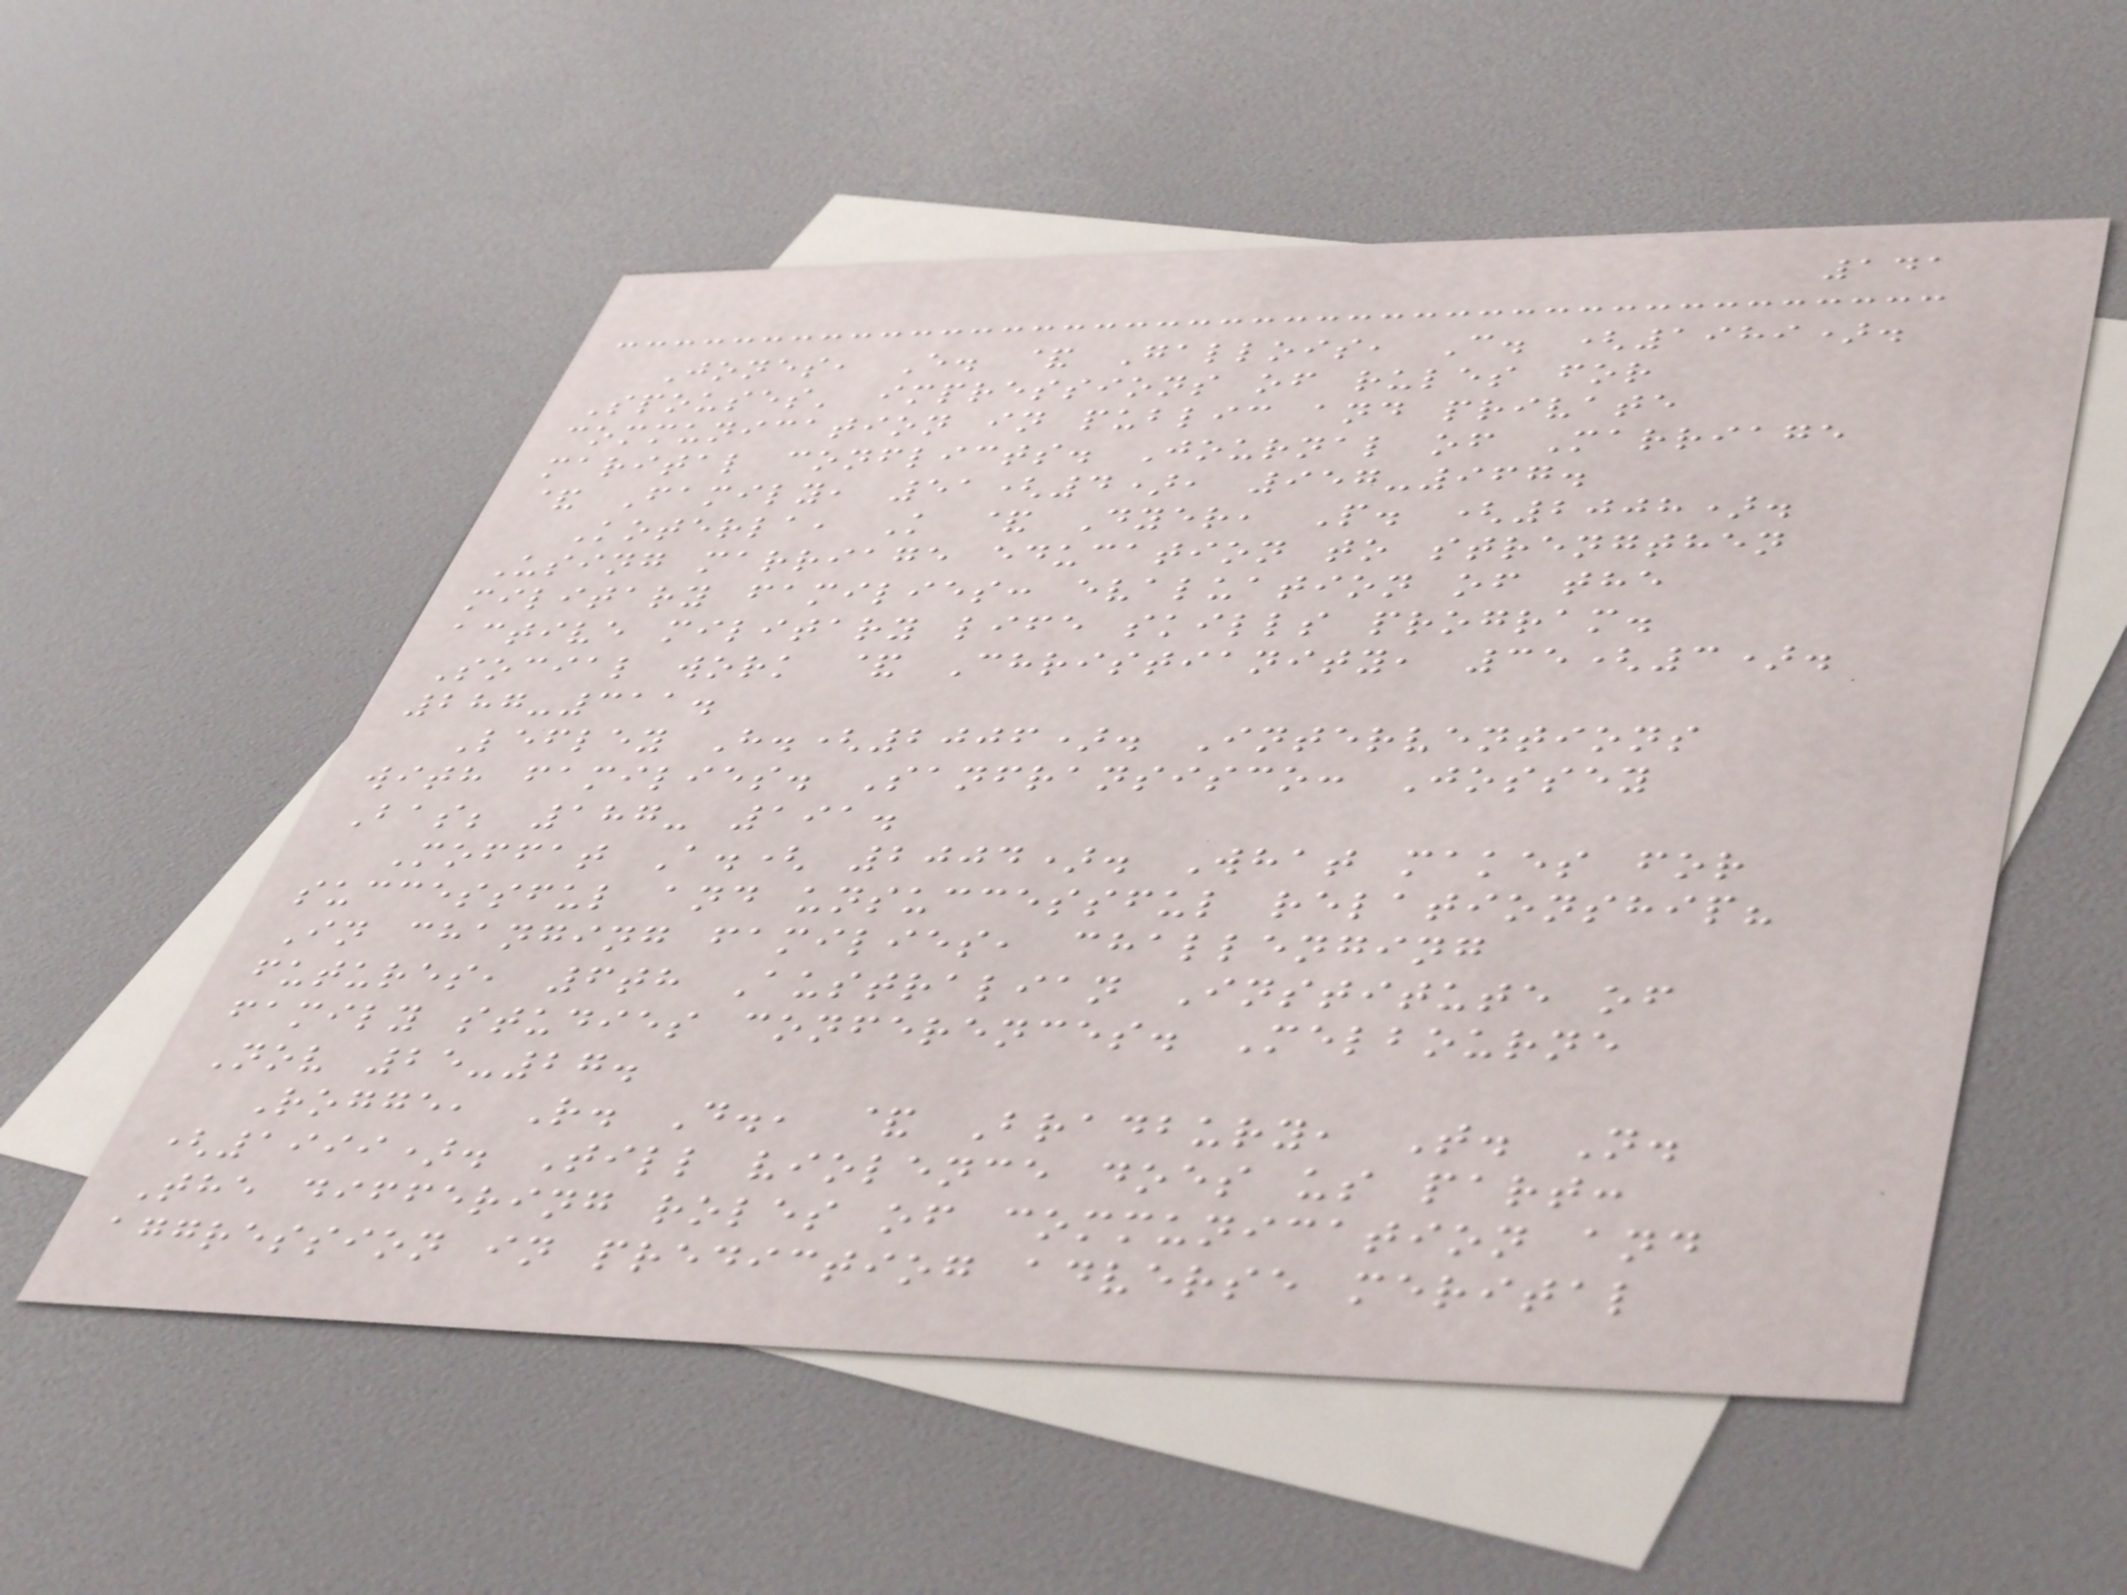141
Jones, E. & Gallois, C. (1989).
Spouses' impressions of rules for
communication in public and private
marital conflicts. Journal of Marriage
& Family, 51(4), 957-967.
Koterla, K & Dyer, P. (2008).
Using marriage education to strengthen
military families: evaluation of the
active military life skills program.
Social work & Christianity, 35(3).
287-311.
Lefley H.(2006). Interventions
with families. Sanfransisco: Jossey
Bas; 187- 191.
Moffat A.( 2004). What makes for
successful and unsuccessful relationship?
In changing families, challenging
futures, 6th Australian Institute of
family studies conferences. Melbourne
Nov 25-27.
Rogge, R. D., & Bradbury, T. N.
(1999). Till violence does us part:
The differing roles of communication and
aggression in predictiog adverse merital
